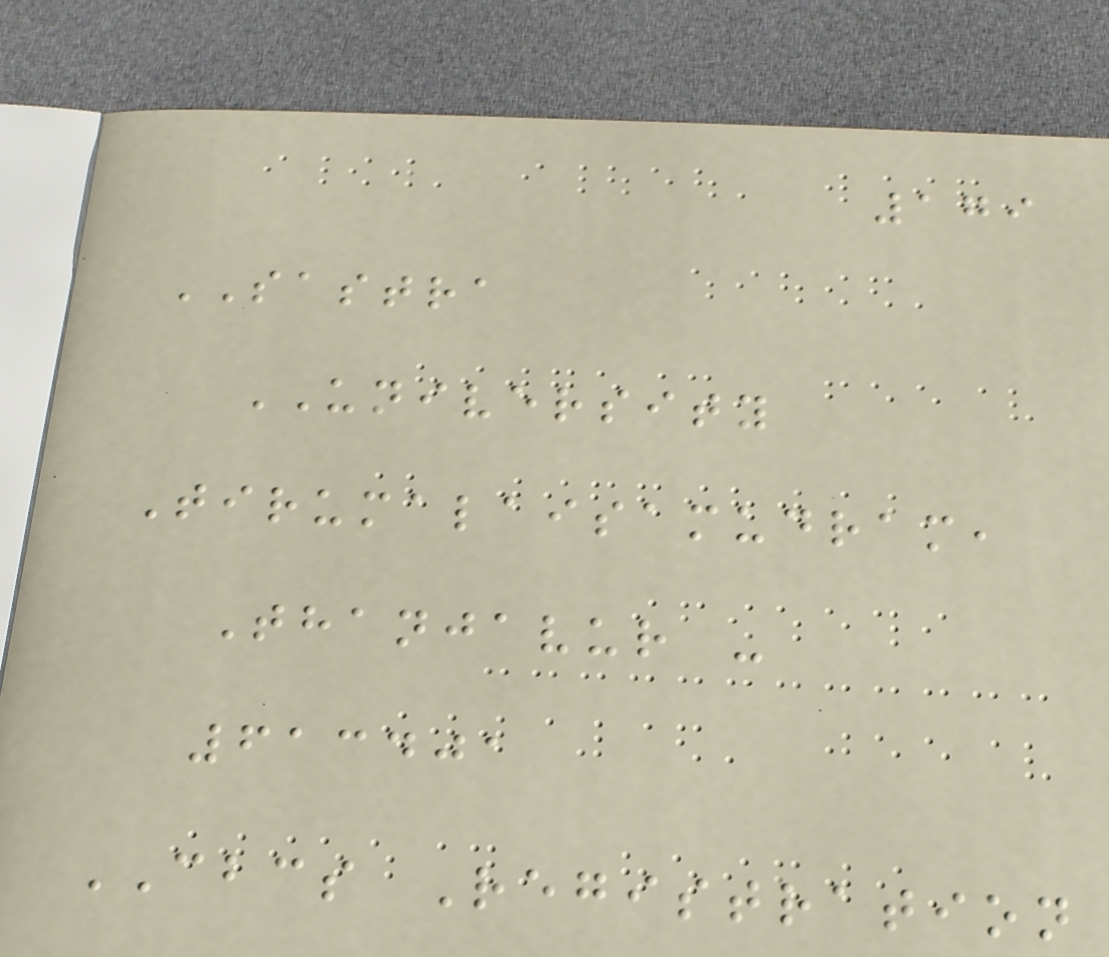179
SASTRA
UNIVERSITY
Tirumalaisamudram,
Thanjavur -
613401
CBCS Registration
